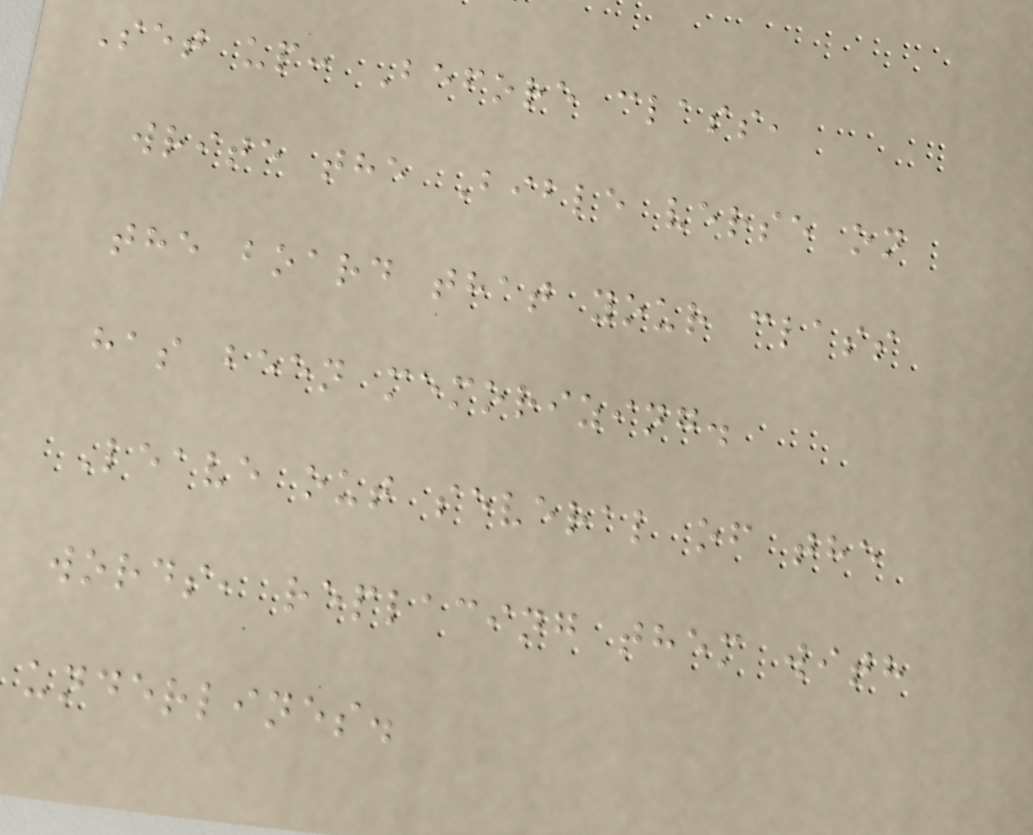Set up: Before class,
write the Bible verse on
the board that your class
has been memorizing.
Leave out several of the
words, replacing them with
underlines.
